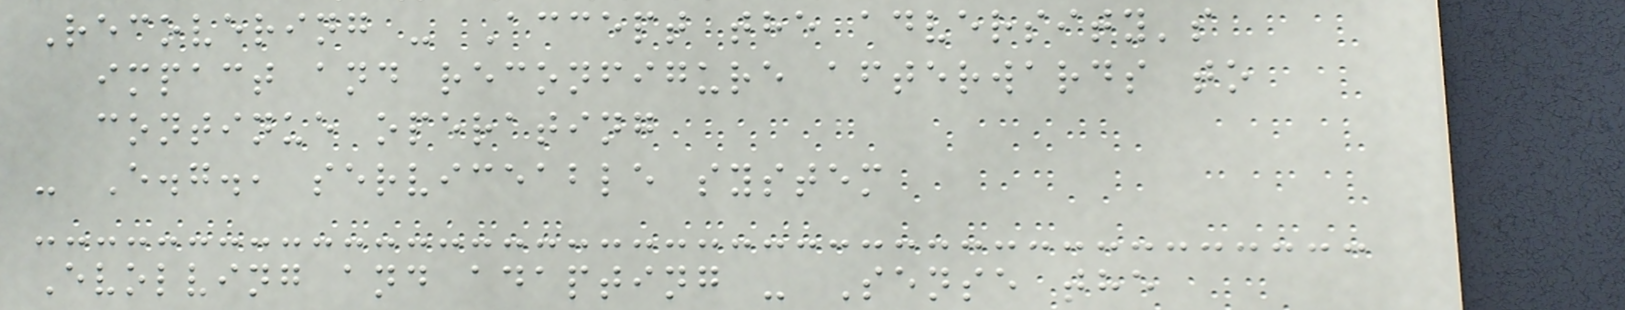Recovering - Accept the adversity's
impact and reconfigure afterwards to
continue operating
- E.g., serviceable system
Evolving and adapting - Sense the
